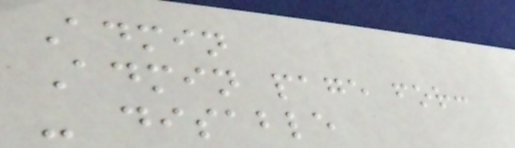Admin
Admin page for:
- disable
